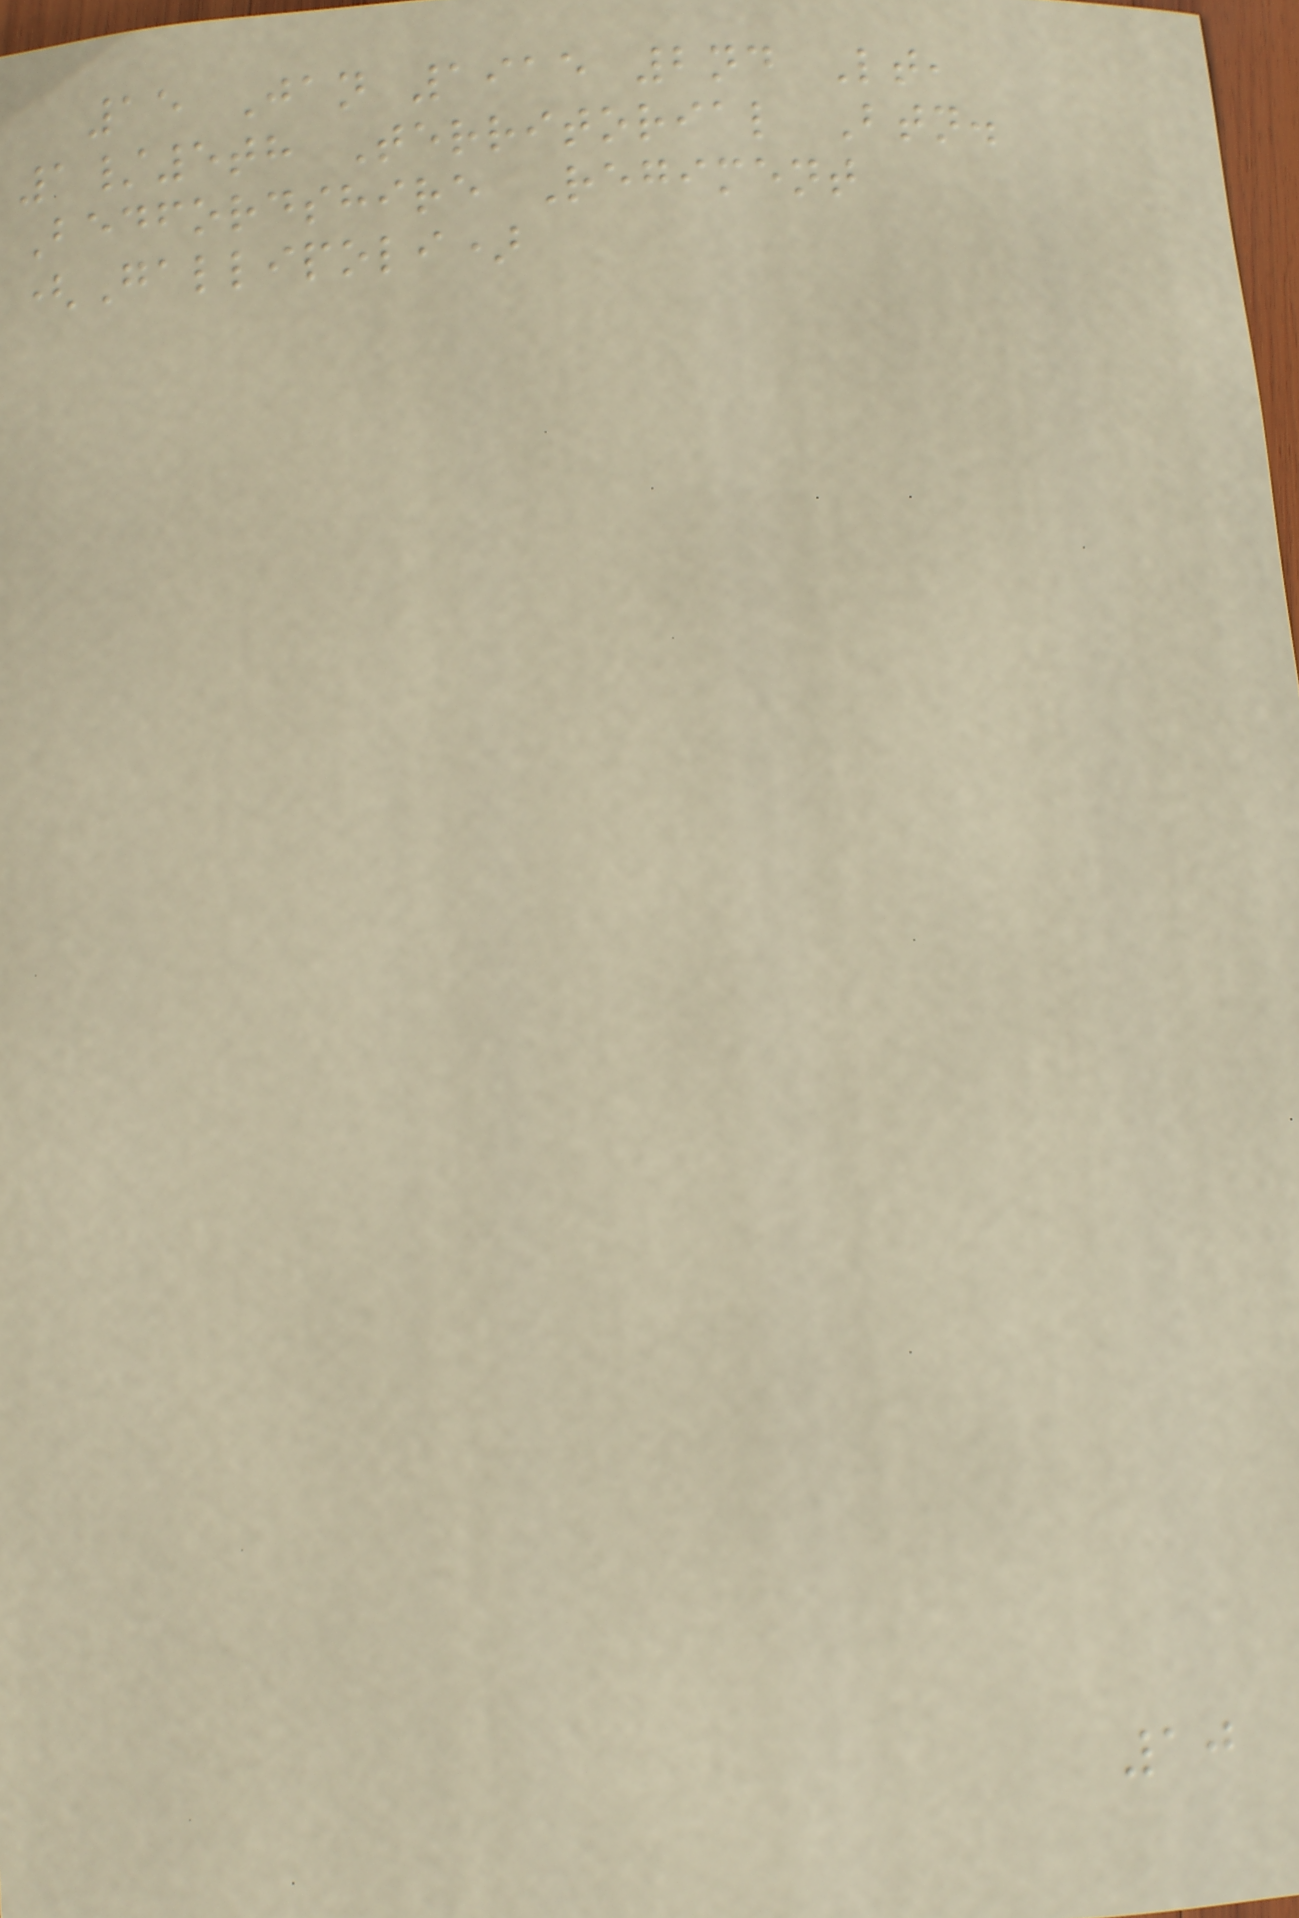15 Jan 1915 2nd Lt,
1/5th Territorial Btn.
Bedfordshire Regiment
(Gallipoli)
10
